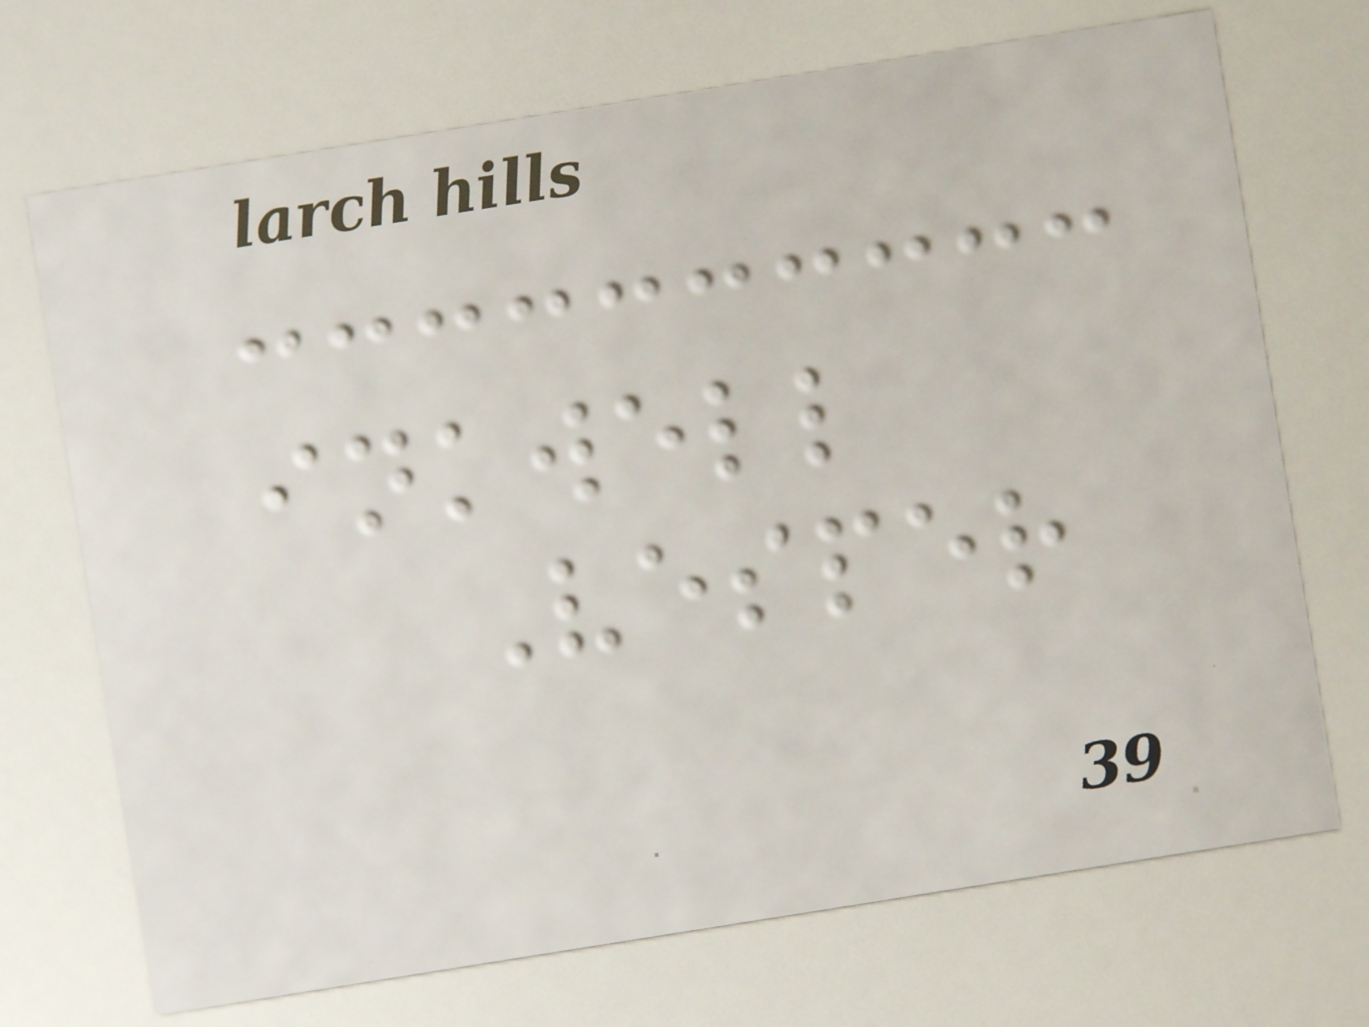inkwell
Vesper
